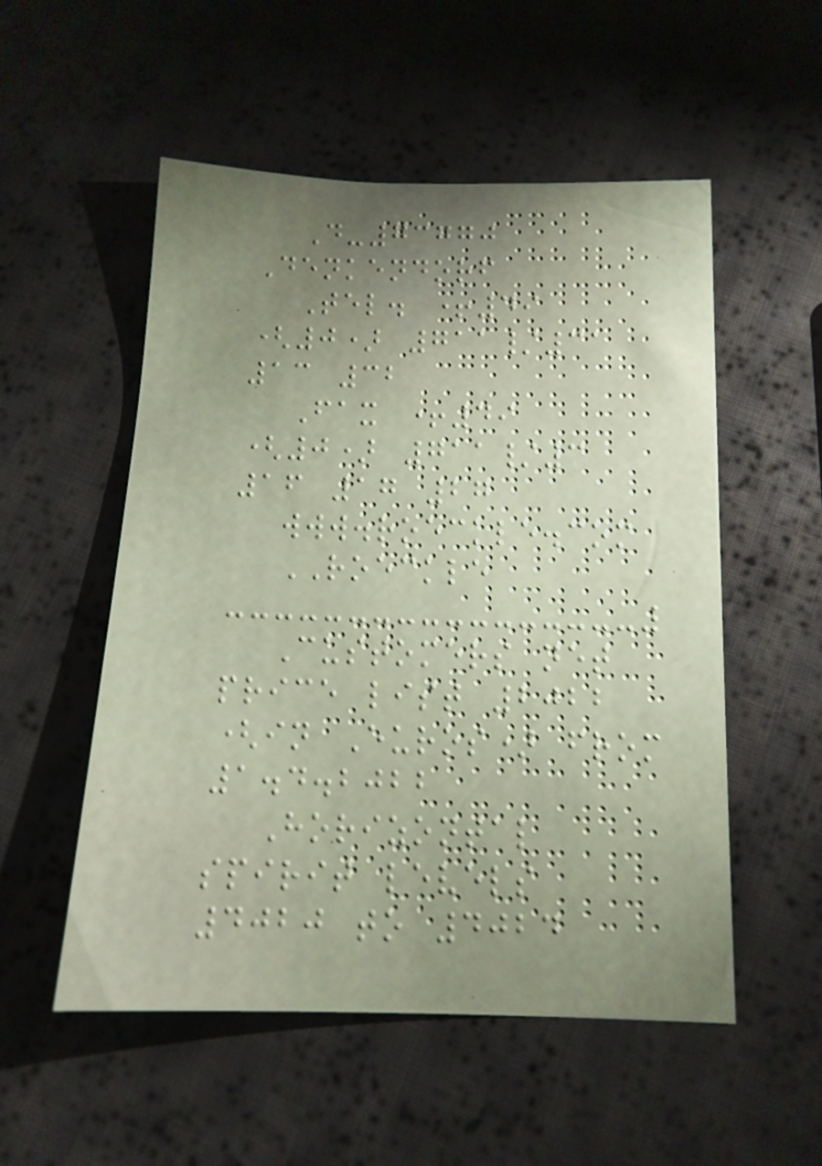D-73770
Denkendorf
Tel. +49
(0) 711/31
13 32
Fax +49
(0) 711/3
16 17 27
www.roeckle.com
ROECKLE
Customers net
price list 2022
(in Euros) from
1.4.2022
Horizontal
spirit levels
4020 to 4024
